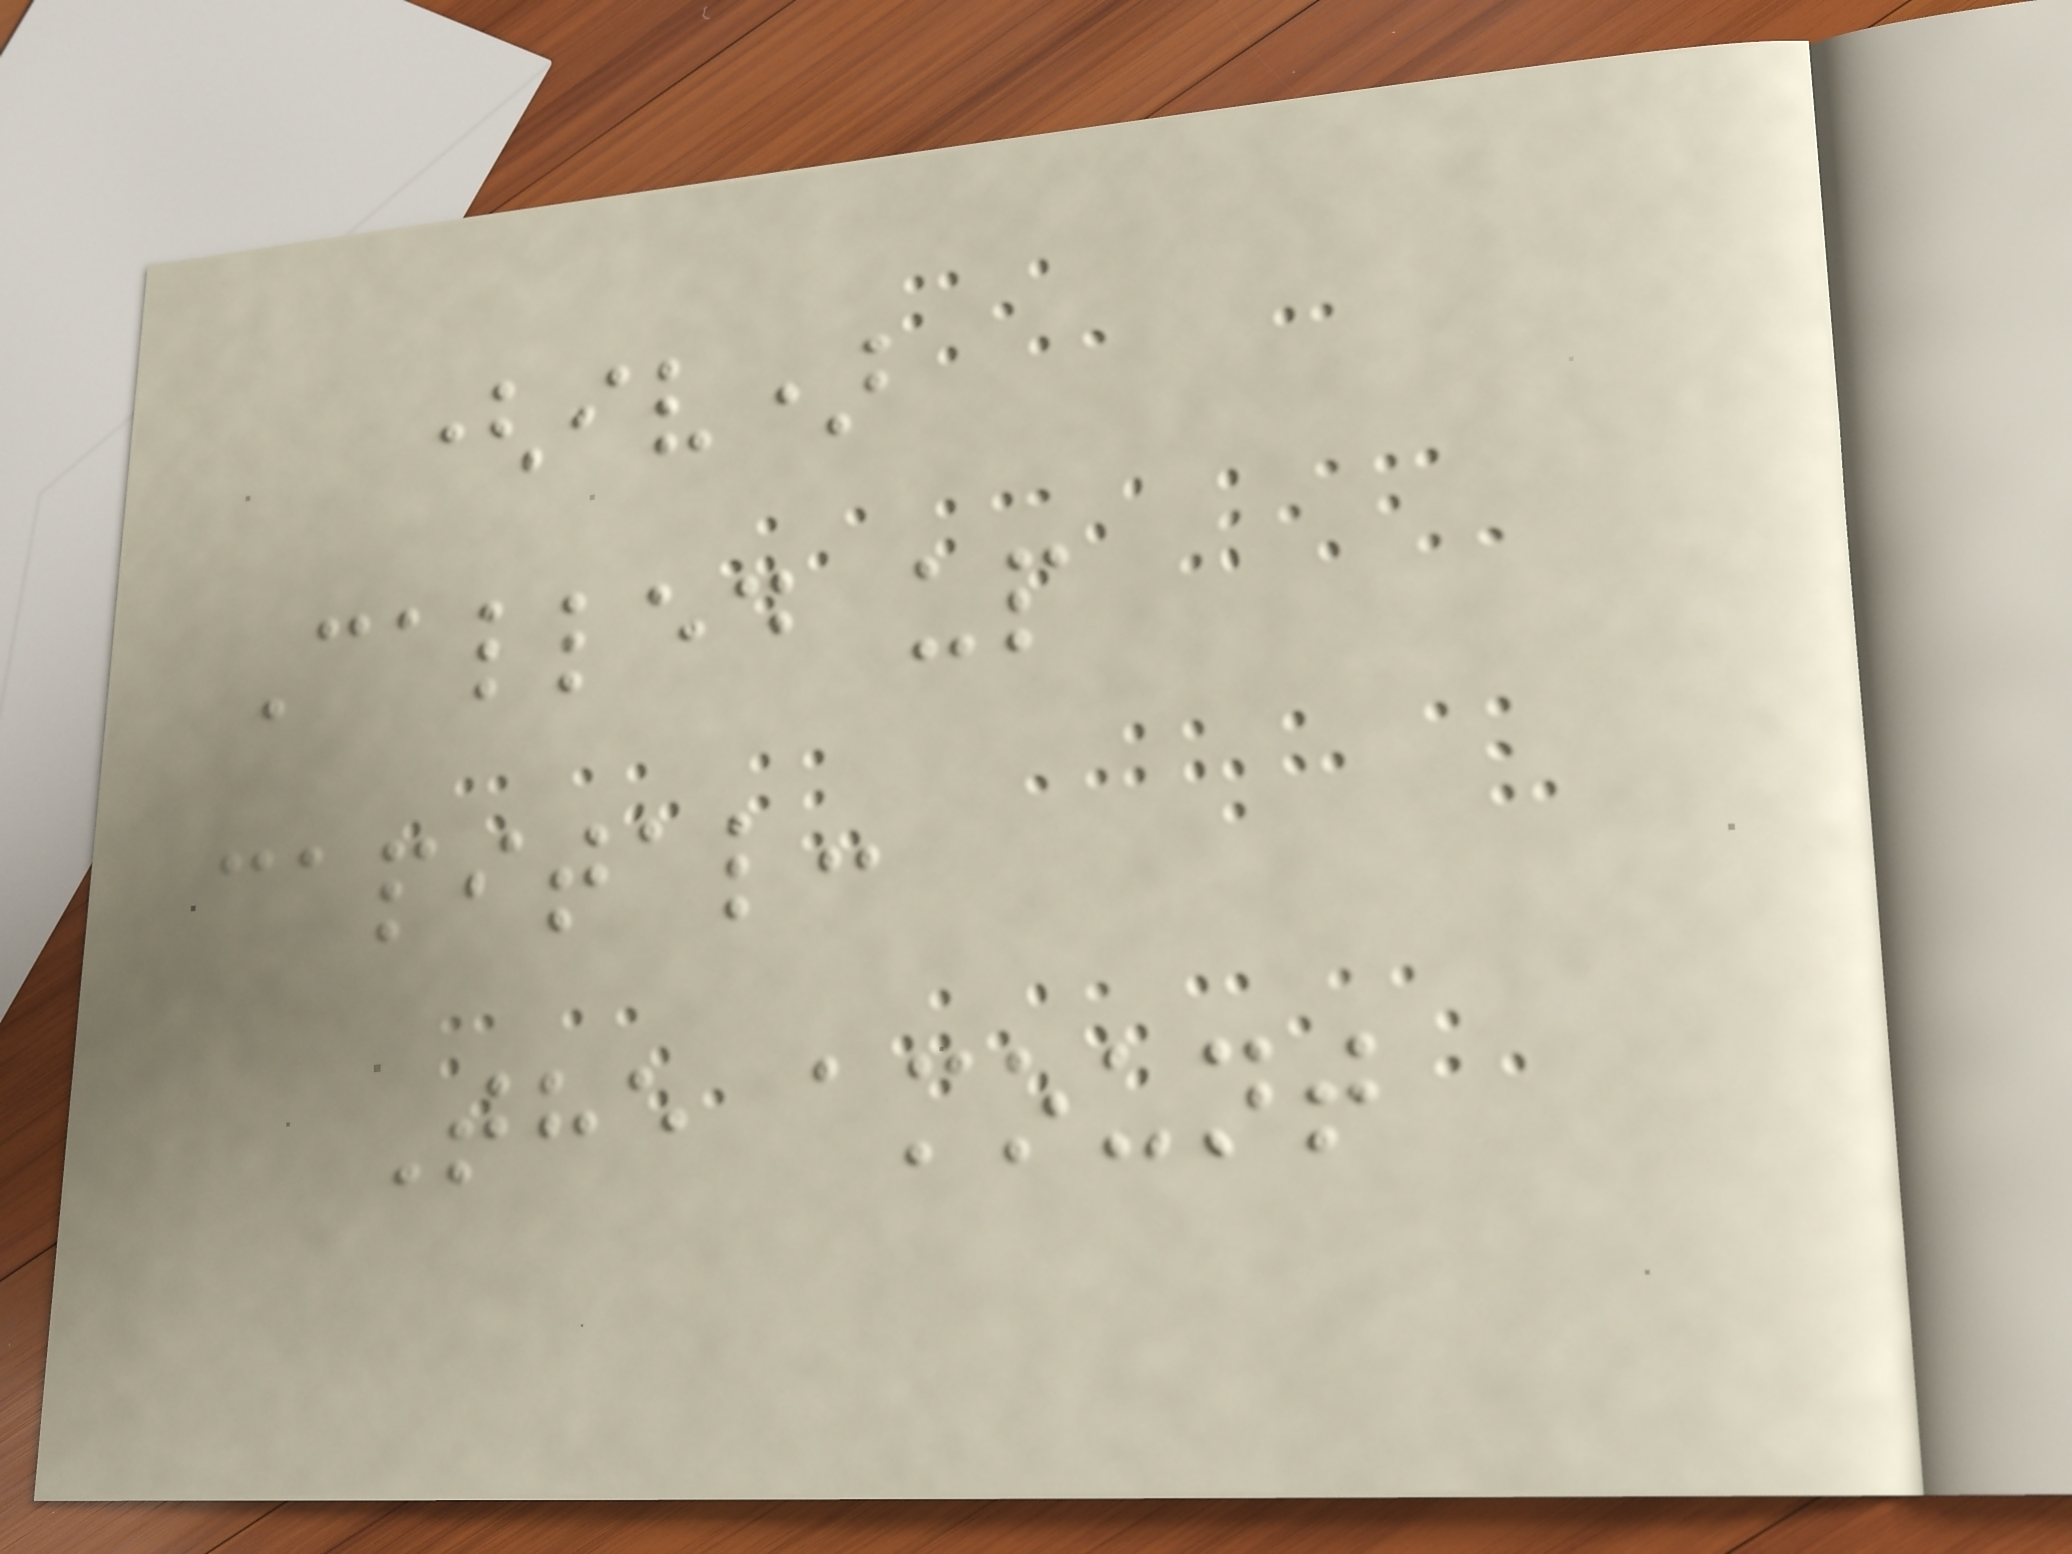(iv)
Called up
capital:
The amount
